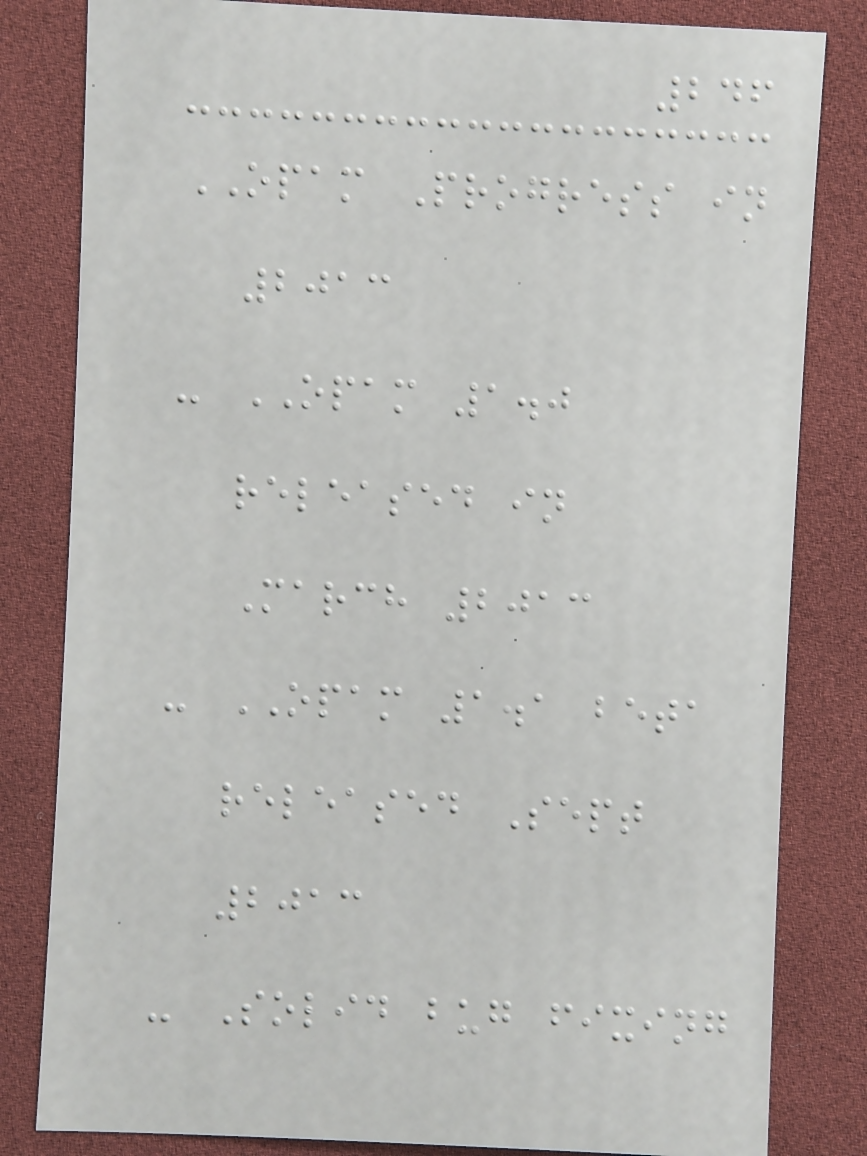246
OPAM Progress in
2013
- OPAM 1.0
released in
March 2013
- OPAM 1.1 beta
released Sept
2013
- Solid bug fixing
